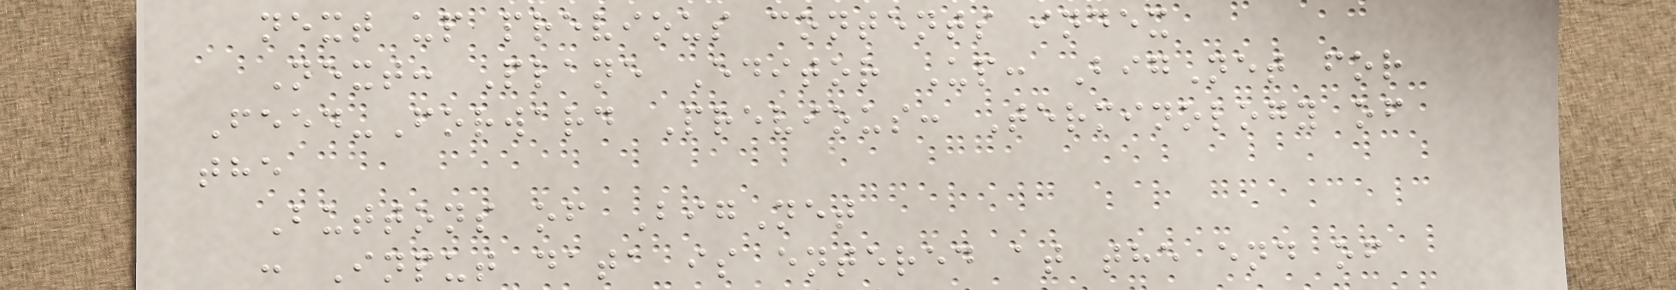next up previous contents index
Next: Plane Editor Up: BigNet for
Feed-Forward Previous: Terminology of
the
Buttons of BigNet
: Input data is entered at the end of
